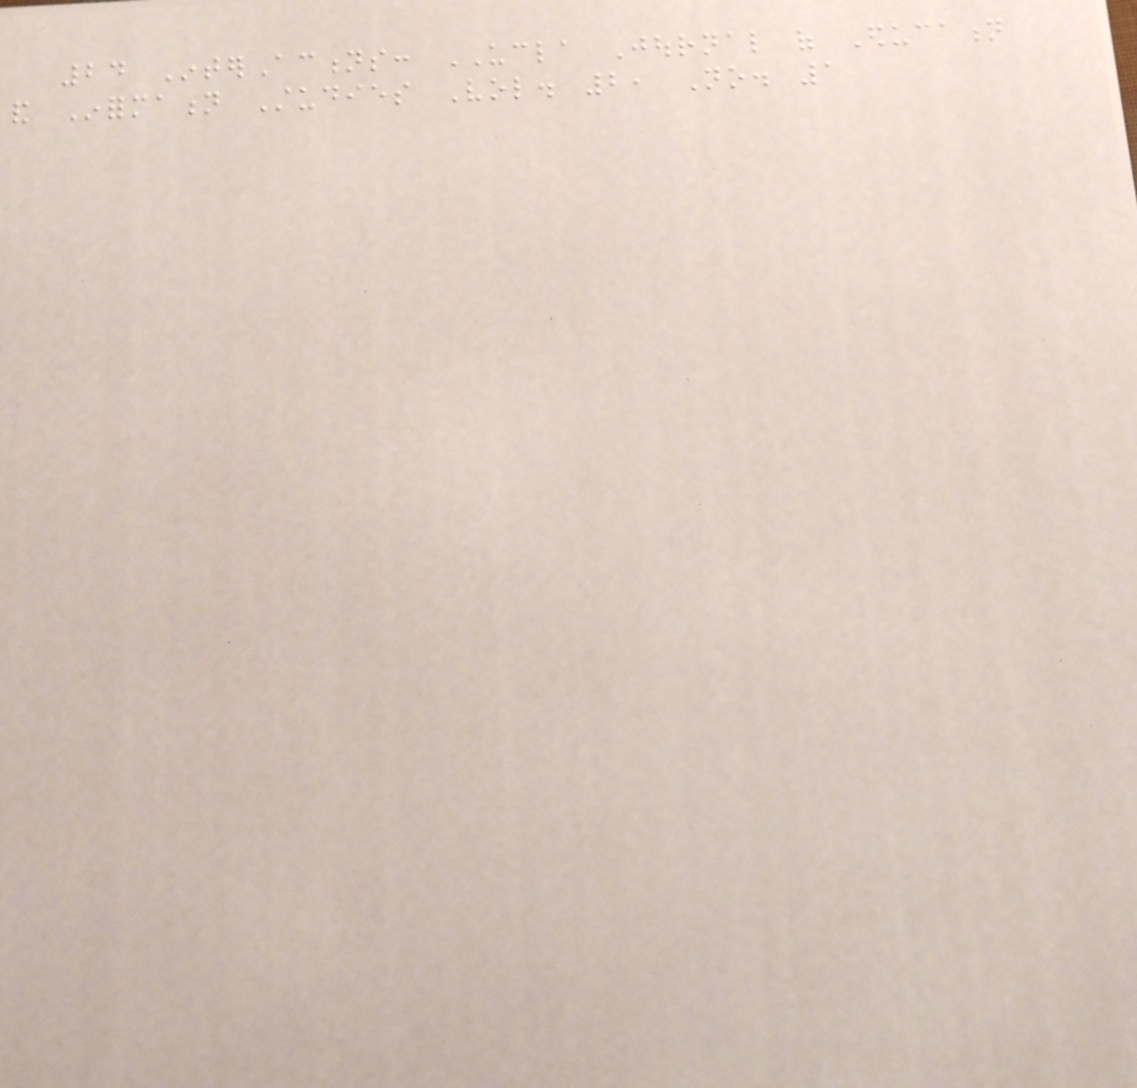24 InterActions: UCLA Journal of Education
and Information Studies Vol. 2, No. 1
